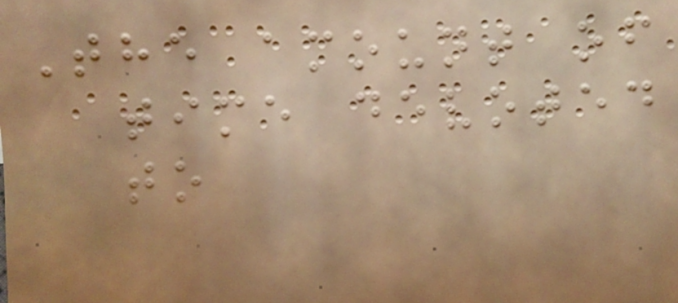The amount of
time devoted
to
